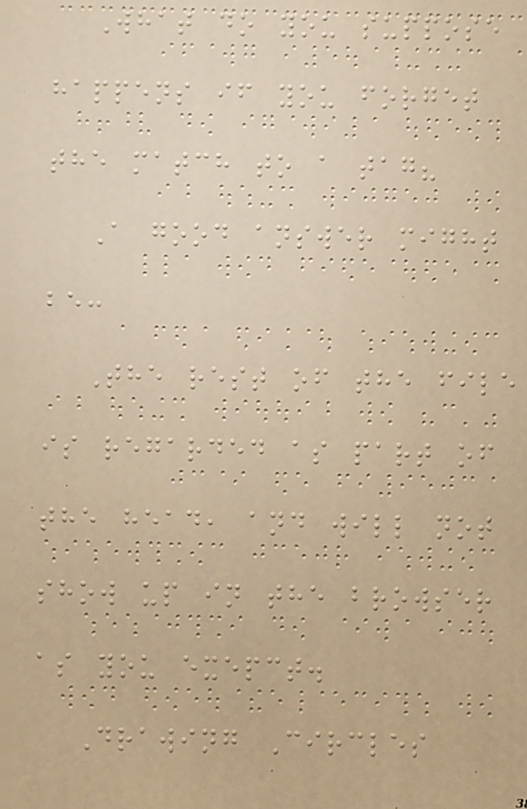What do you suppose
happens if you forget
the match to a tag?
A good answer might
be:
The rest of the file
is regarded as part of
the head, and will not
show up in the browser
as you exepct.
Drawing Circles
